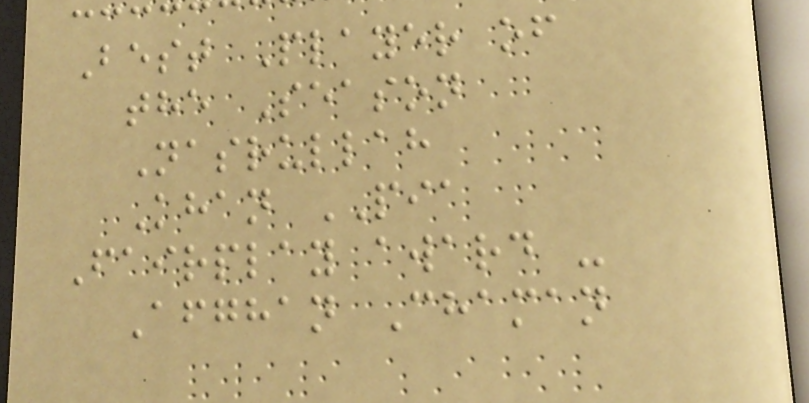Best Player of
the Season
Nasrullah
Khan PIA
Fairplay award -
Afghan Chaman
